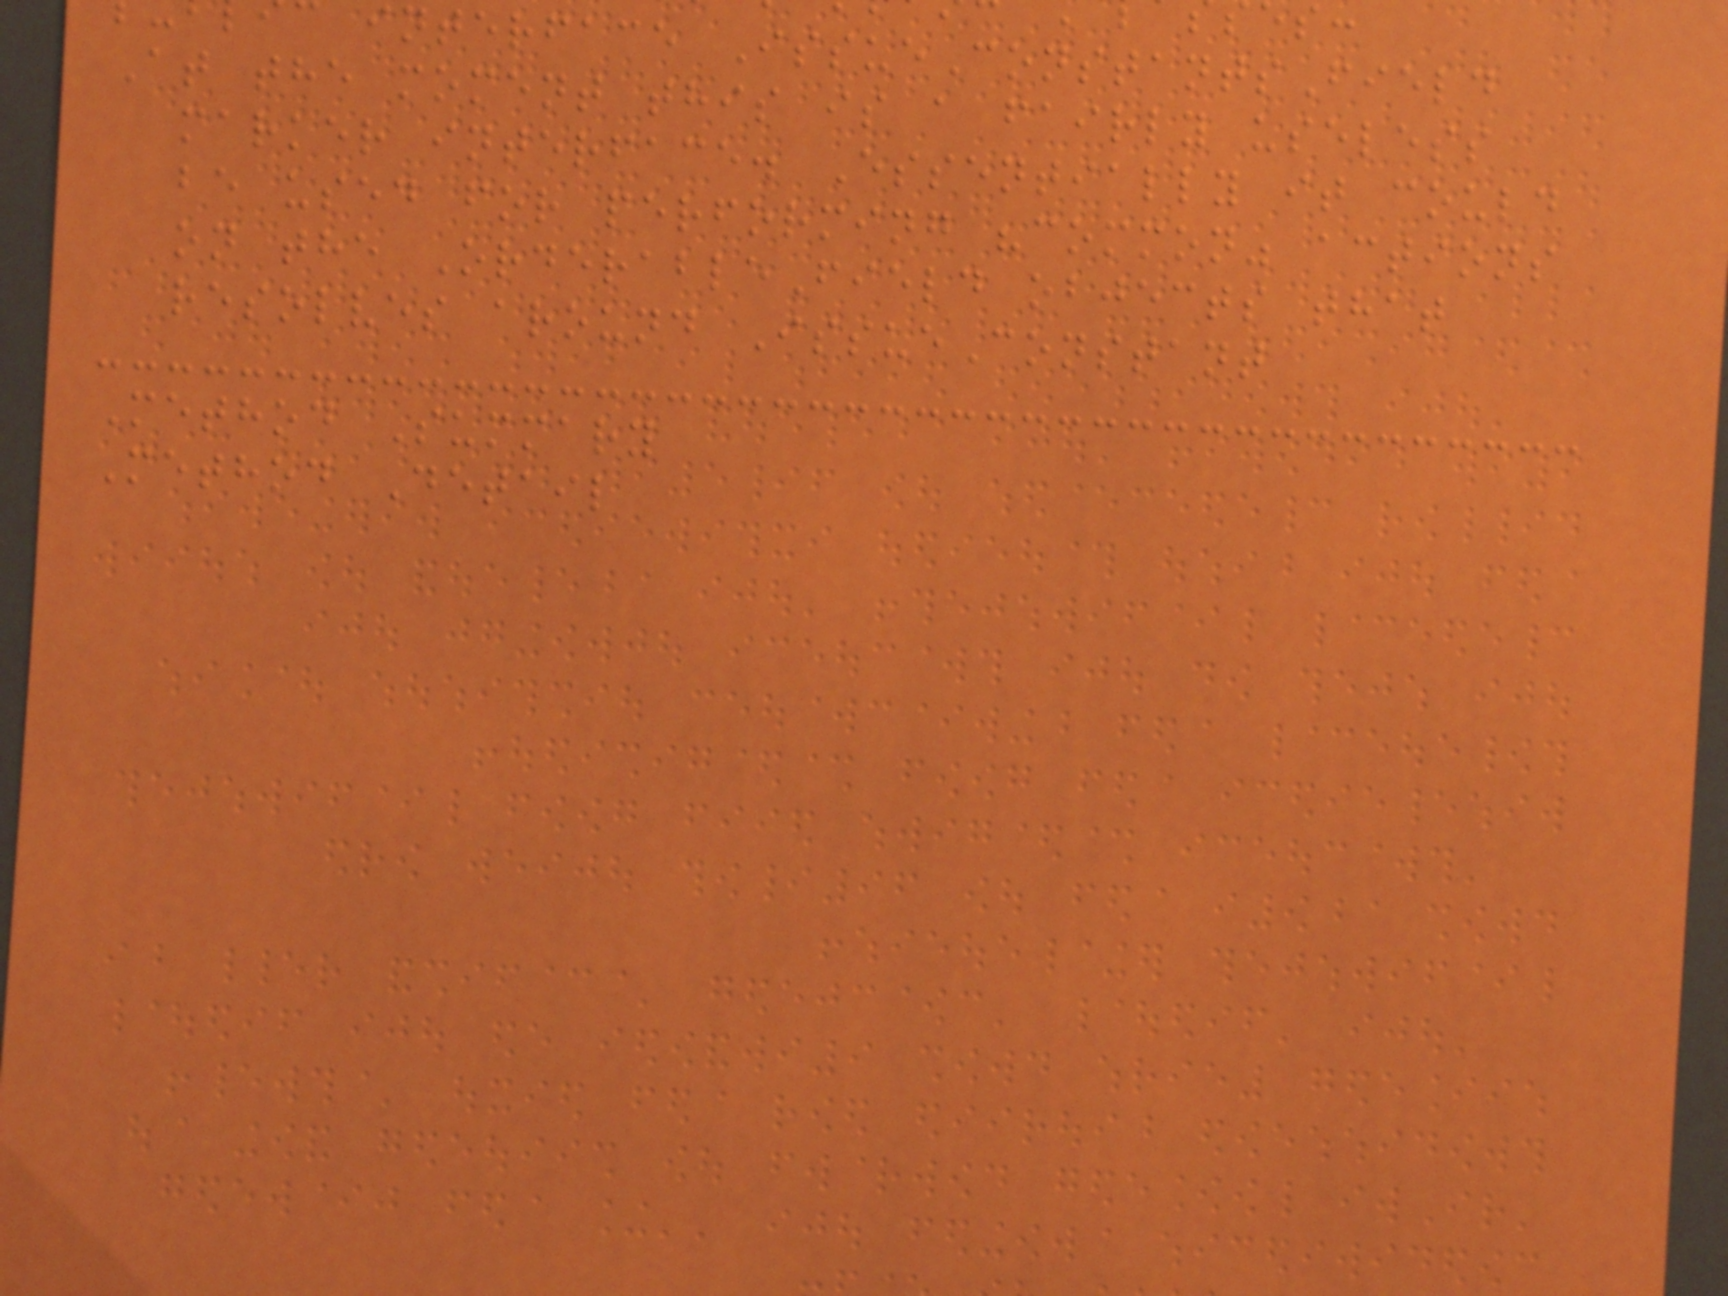interface IssueConstantsField
At the moment this is a fairly useless
marker interface. Essentially it could
be used for performing "common" actions
on the OrderableField objects that
resolves around IssueConstant
Method Summary
Method Detail
